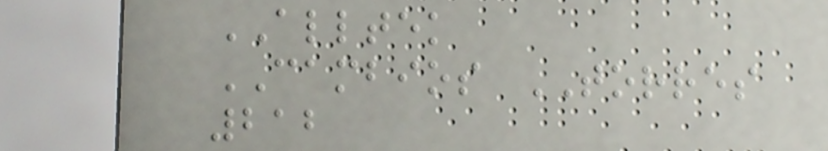ALLTEK
CAMBIOS TORRES
212
